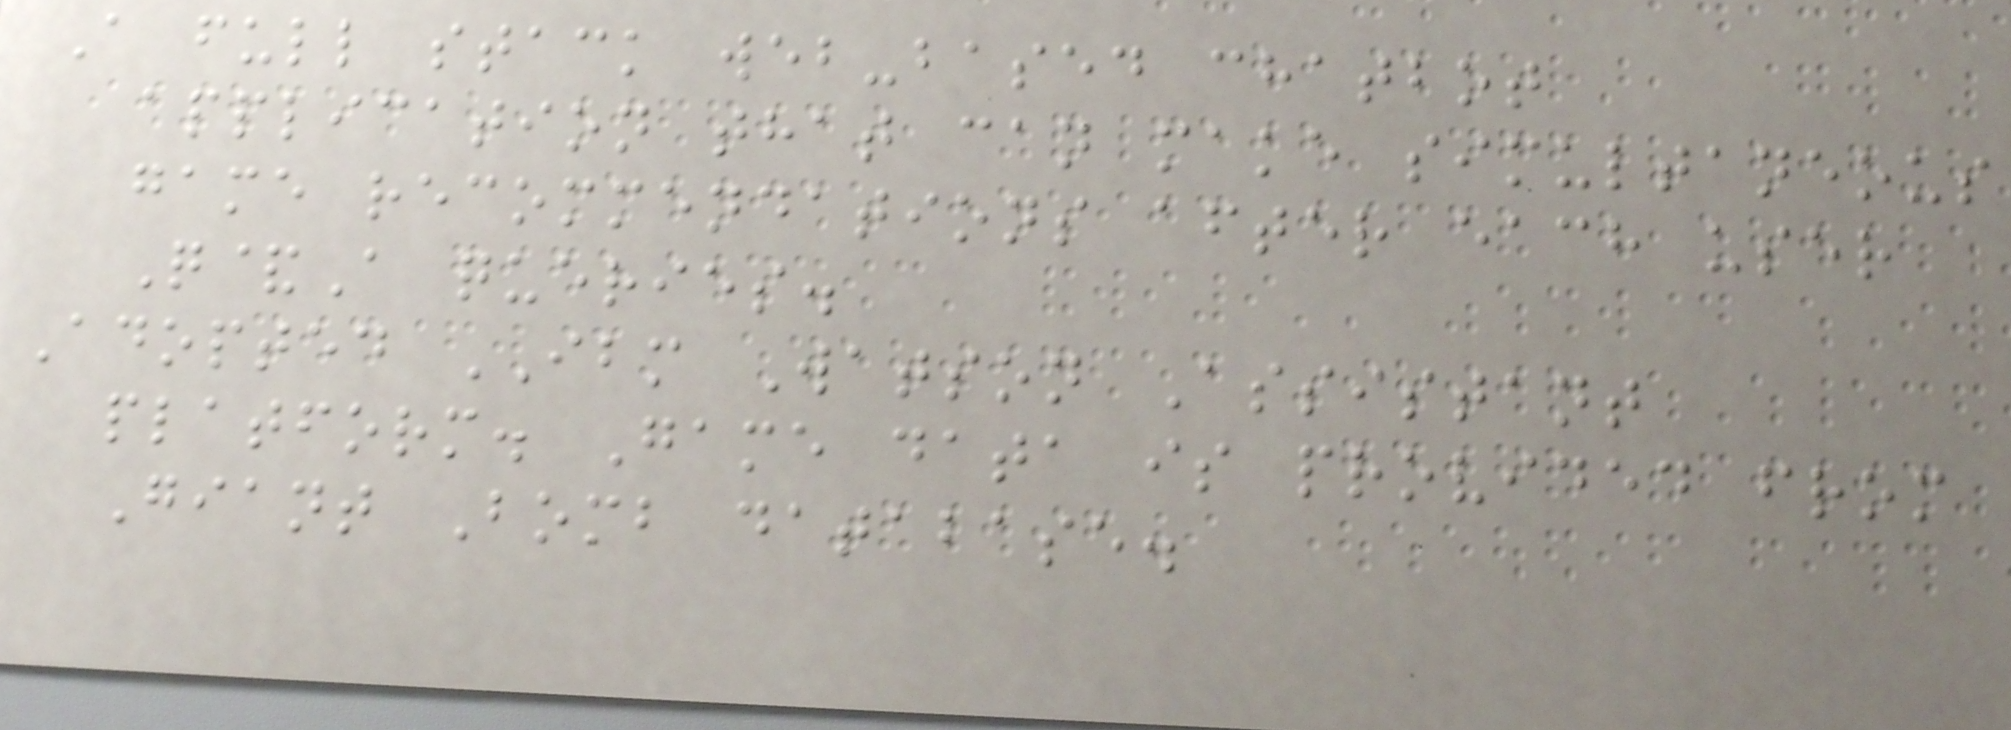A full stack web-based chatbot
application that can make simultaneous
game recommendations after each user
Q&A queries.
Adopted IBM Watson Assistant
platform. Game data is provided from
Giant Bomb database.
